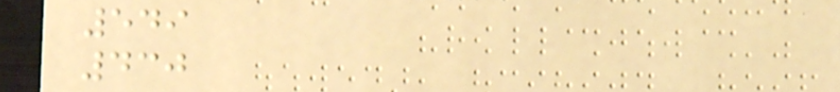549
430
